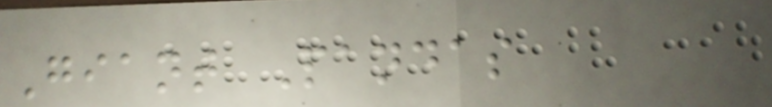Giant Pandas
